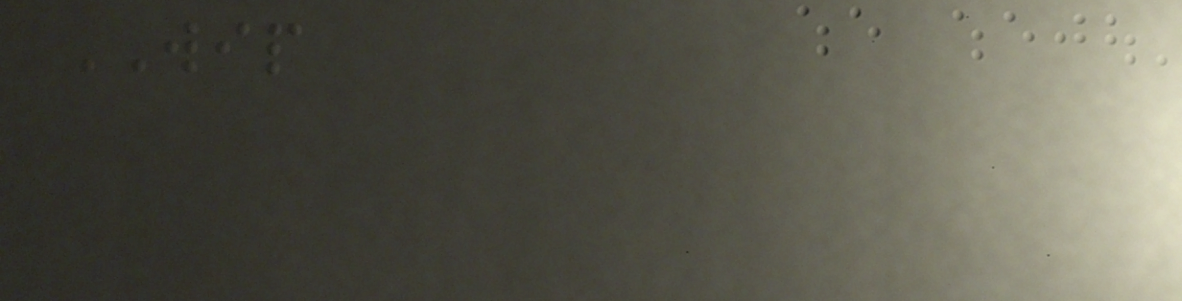WIP
